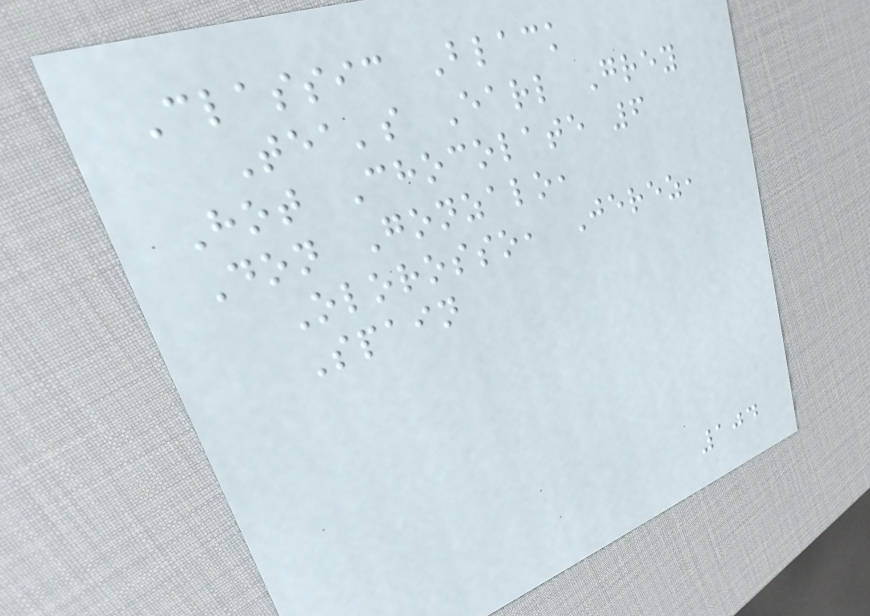Classic Black
Tea's Earl Grey
Hot Chocolate 6
Don Gonzalo,
Olorosso, Jerez,
Spain
104
